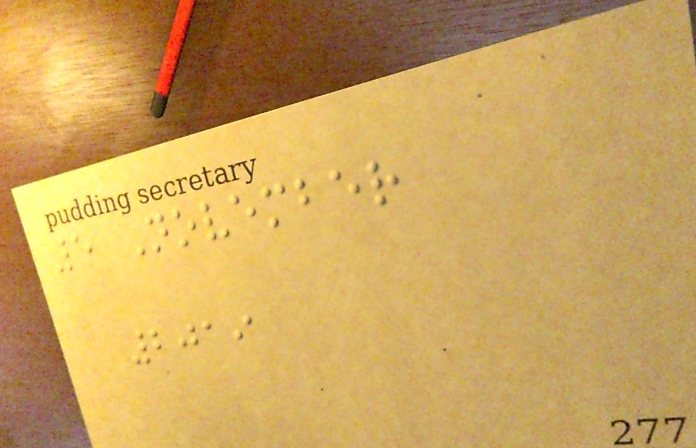5 November
2019
